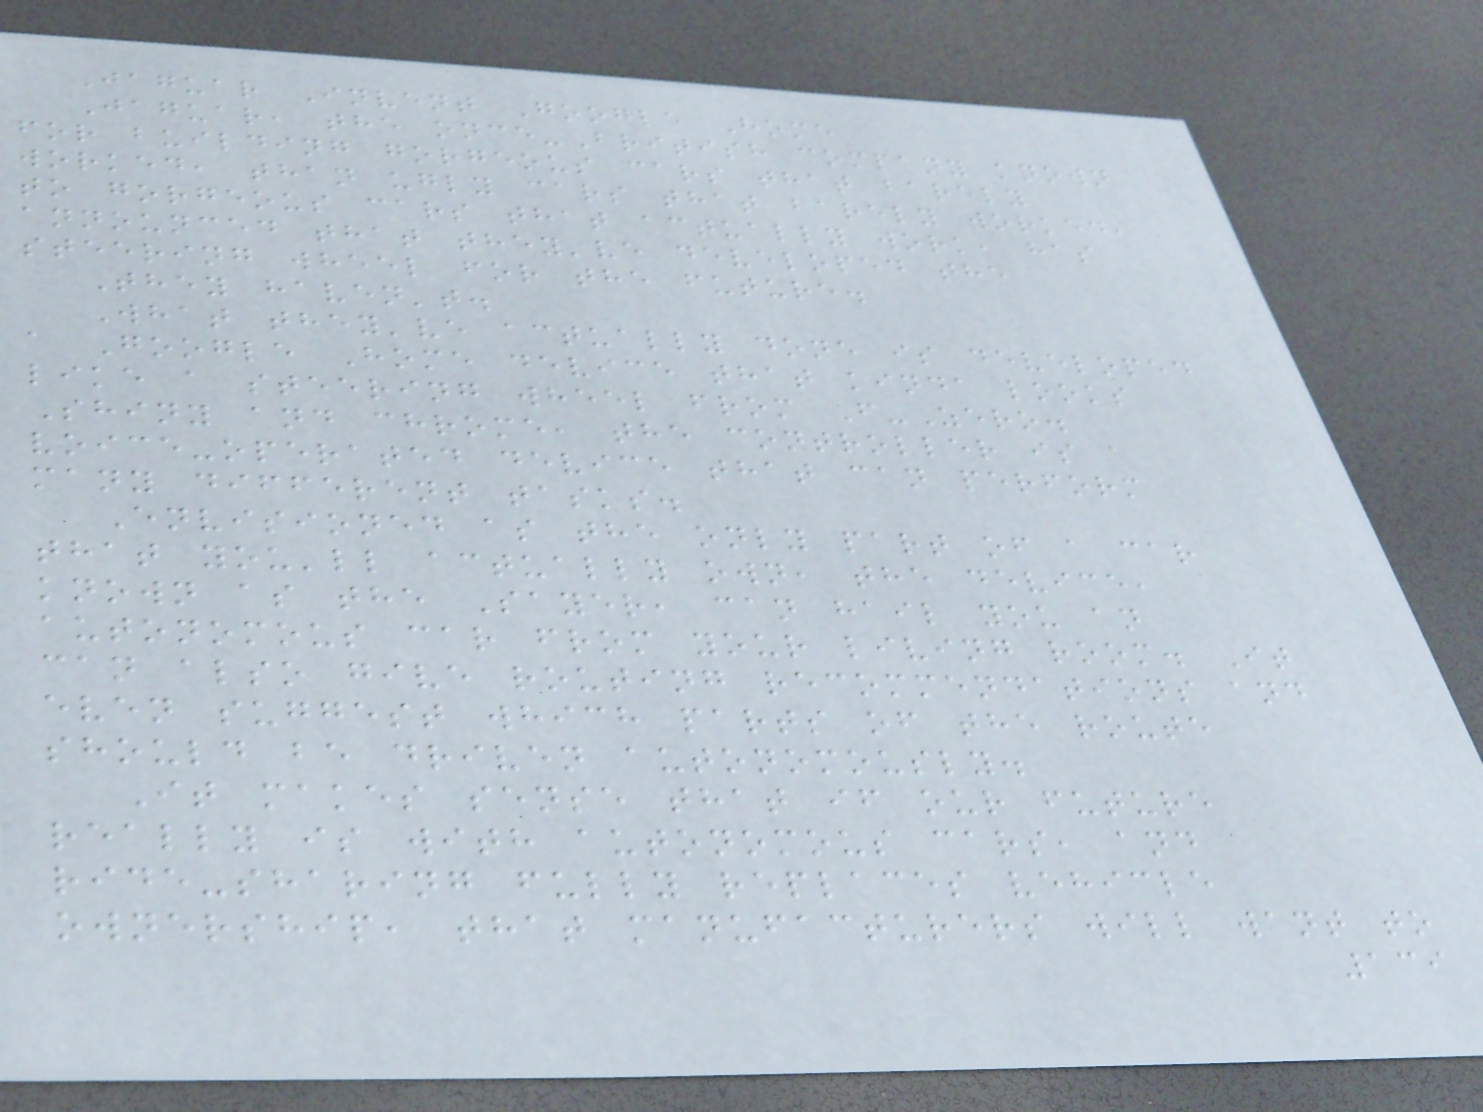Jaguar Invent Google Home
Jaguar, the once-British company known
for building gorgeous cars that barely
worked, than ugly cars that barely worked,
to gorgeous cars that actually work, has
announced that they've developed the
steering wheel for the future.
They haven't.
What they've actually done is developed
a Google Home device that kinda looks
like a steering wheel from F-Zero.
Shiny and chrome, the controller is a
voice-operated device that can perform
many different tasks.
Envisioned as the only part of a car
that you'll actually own, the device,
known as the Sayer, can hail you an
autonomous car from your living room. It
can also give routing recommendations and
even suggest which parts of the route
should be driven autonomously.
It makes sense that if our future
really is with autonomous cars, and
ride-sharing fully replaces vehicle
ownership, that manufacturers will want to
139
